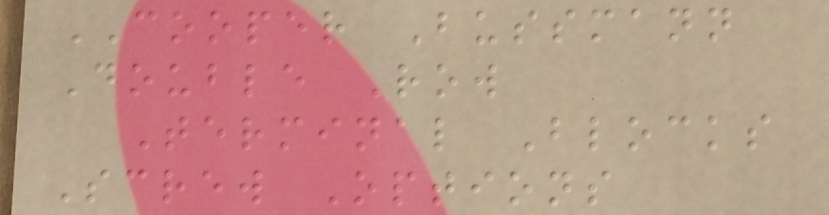COOPER Bussmann
Double Row
Terminal Blocks
Screw Options
